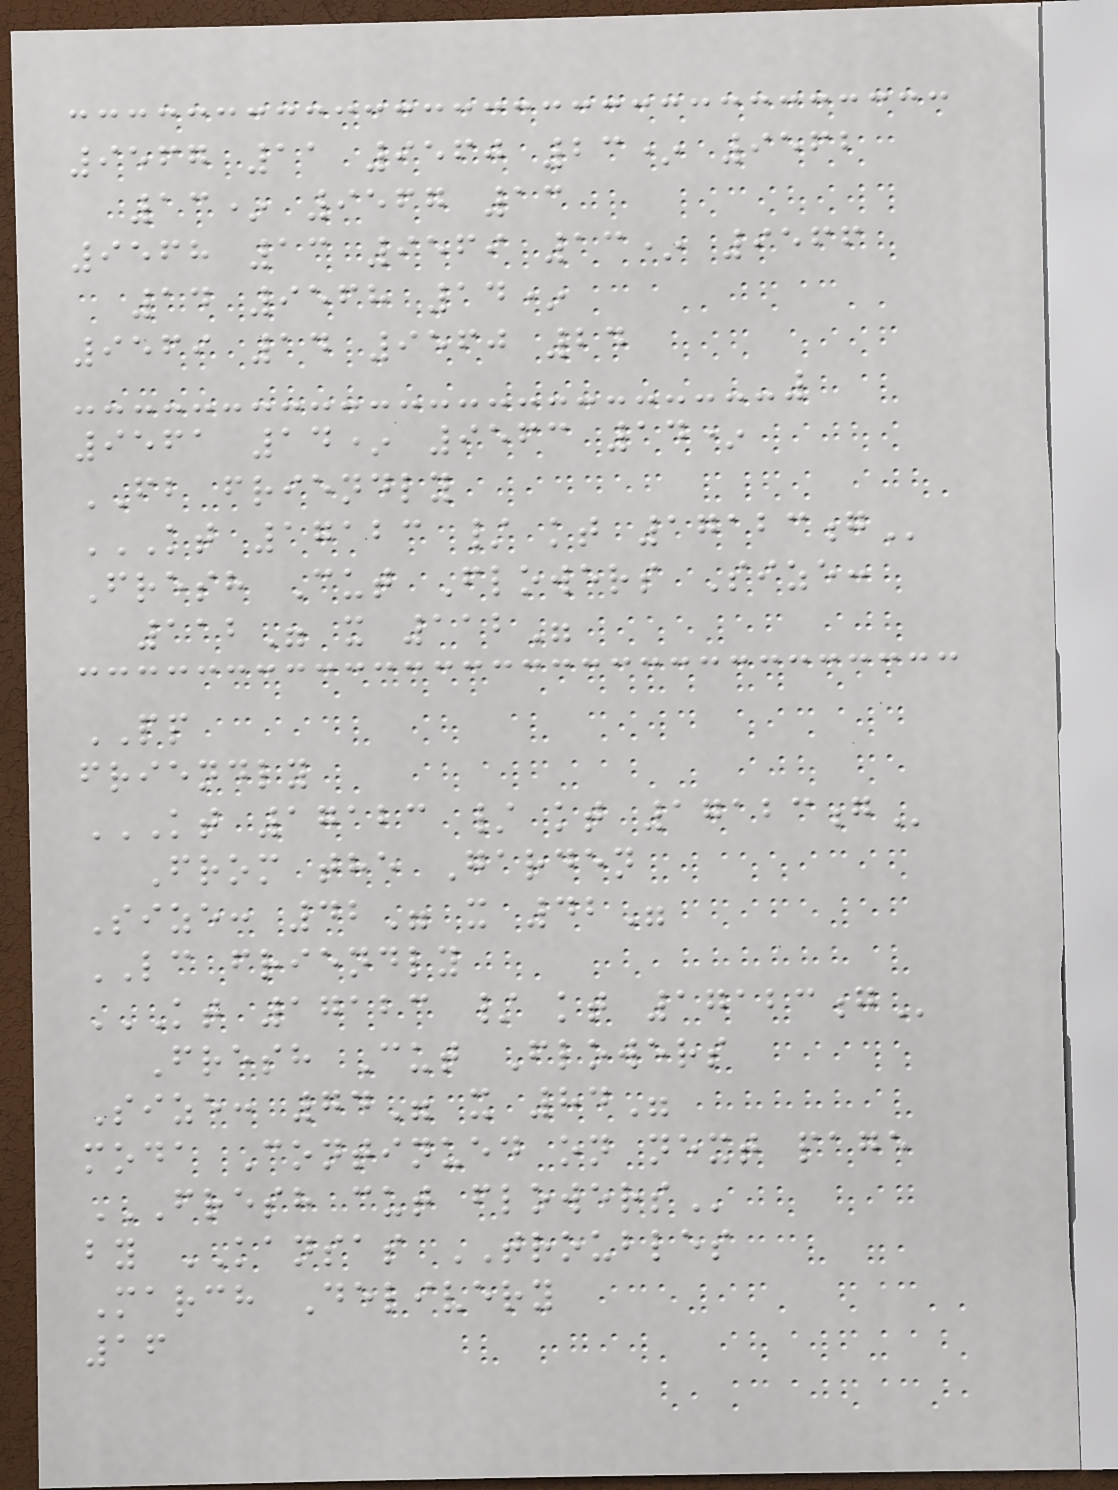9567 11 9560 23* 9562
13* 9567 13
9568 13 9569 13* 9566
14 9568 14*
9569 14 9560 24
9561 14* 9563 14*
FB friendly
KT 17123 / KT 17123G
Fresh Cut Flowers Size:
112" x 112"
PP
friendly
KT 17123 / KT 17123G
From the Garden
Size: 42" x 42"
LC friendly
KT 17123 / KT 17123G
Fresh Cut Flowers
Size: 74" x 84"
moda Continued on next page
FRESH CUT FLOWERS
by KANSAS TROUBLES
March Delivery
16
